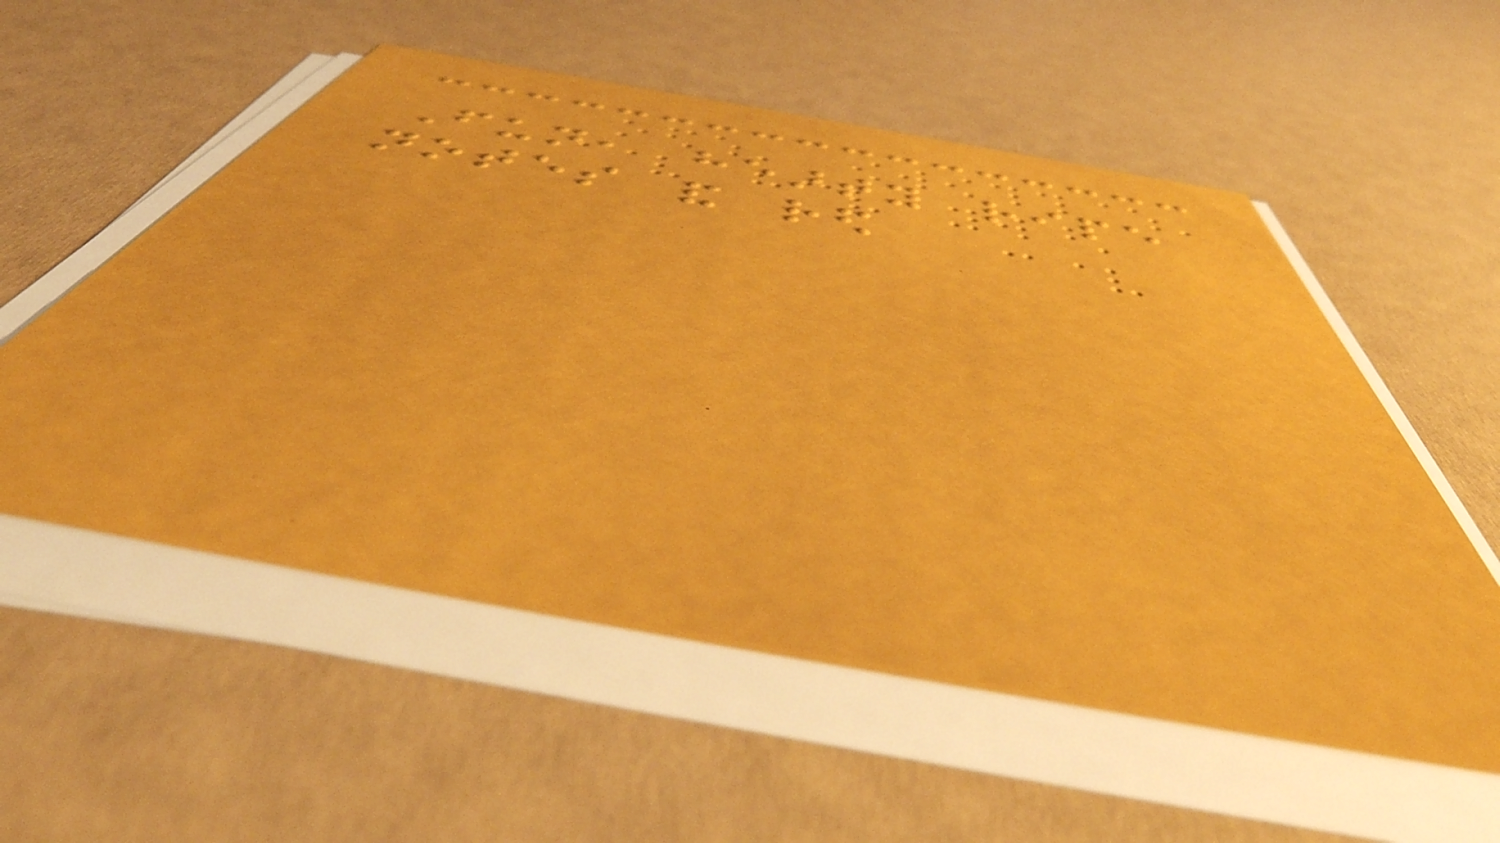Fun, hearty ripe
notes and red
